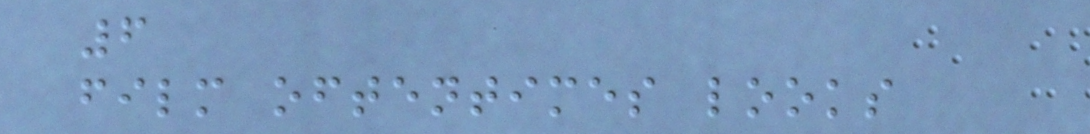6
film oftentimes looks
